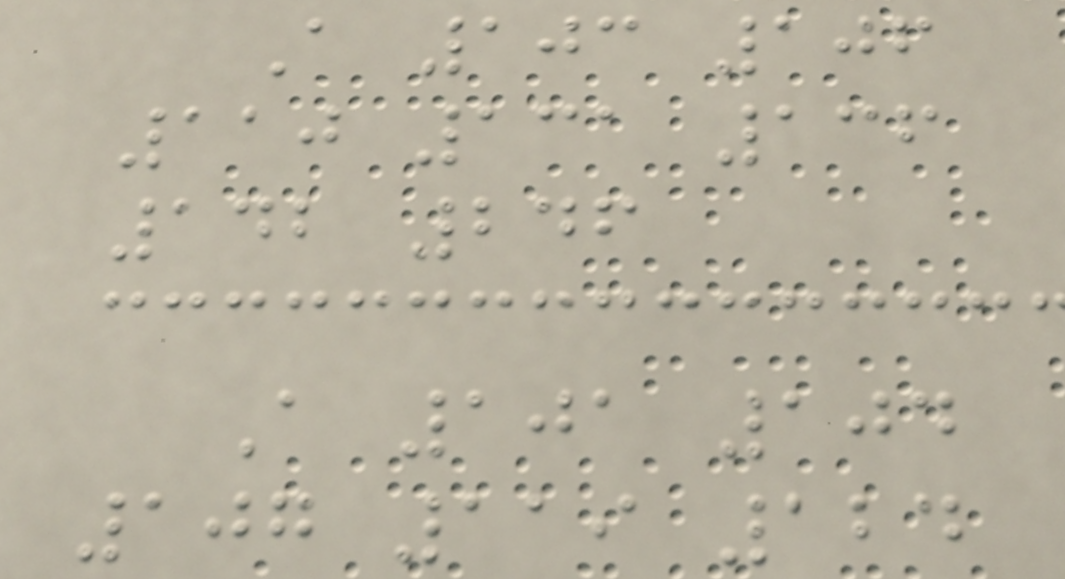A 103 106
110 131 136
142 246
A 101 104
107 119 124
